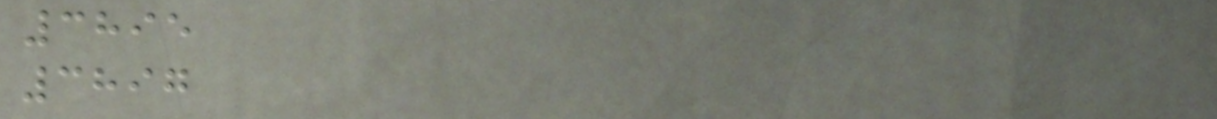3895
3897
